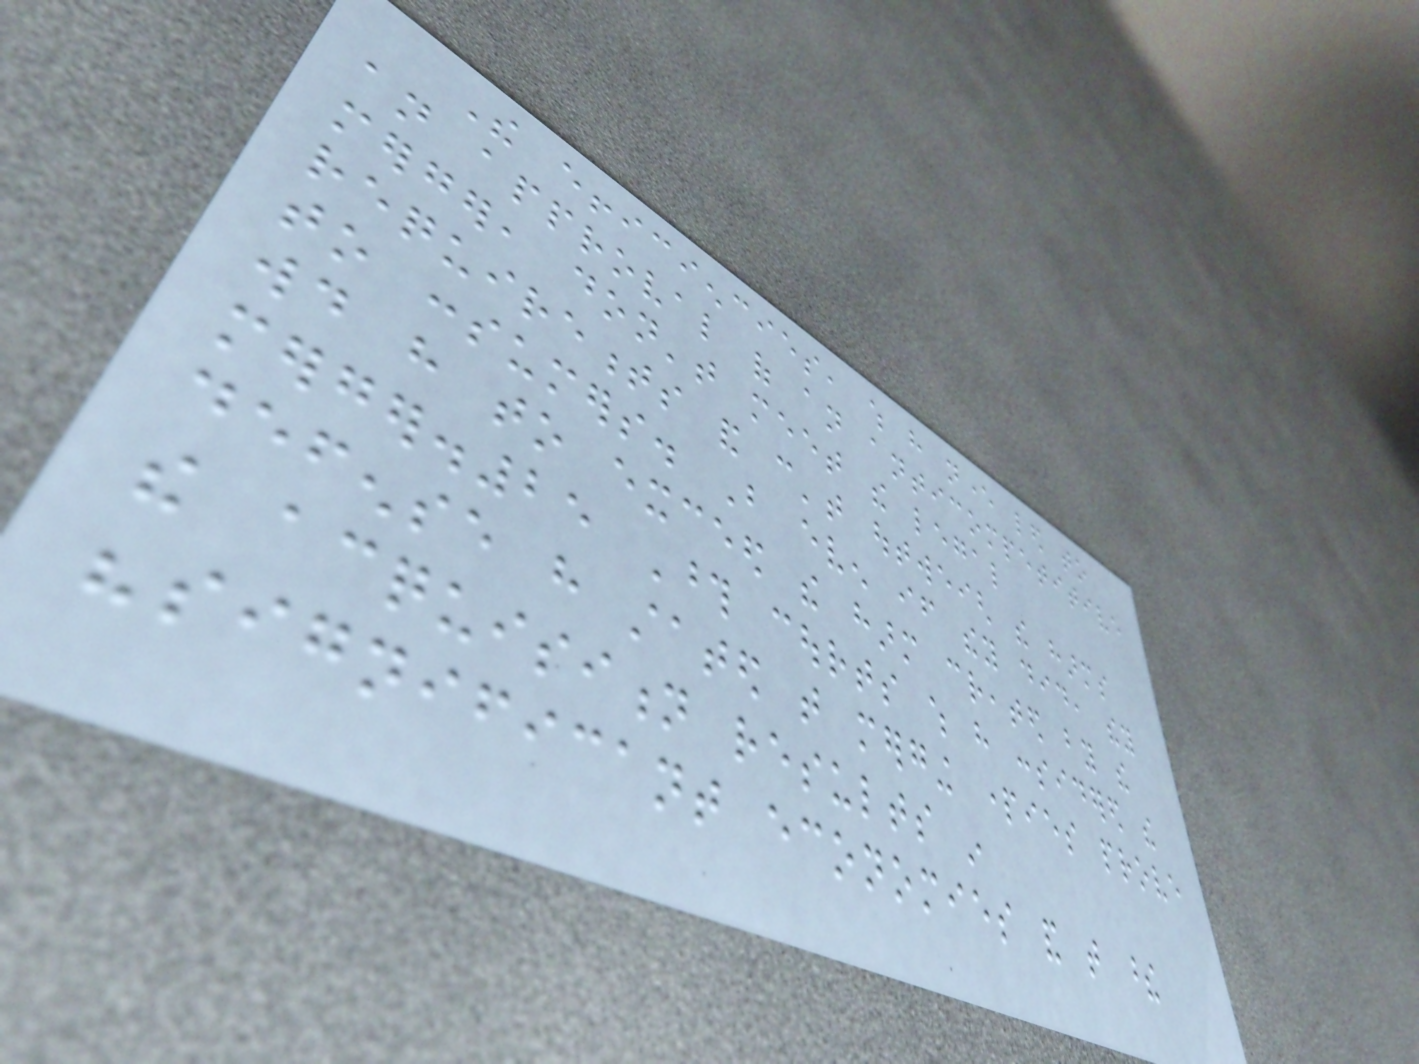The efficiencies, which have never led to
an approval of an anticompetitive
merger, don't meet the legal
requirements and can't outweigh the harms
to consumers. But even if they did, they
would have to exceed the harm created by the
merger.25 Those courts which have considered the
defense have stated that merging parties prove
the acquisition results in
"significant economies and that these
